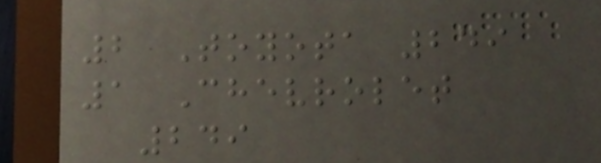2 Toyota 249
1 Chevrolet
249
